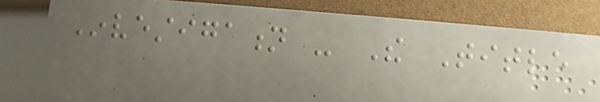Investigation - The Title
